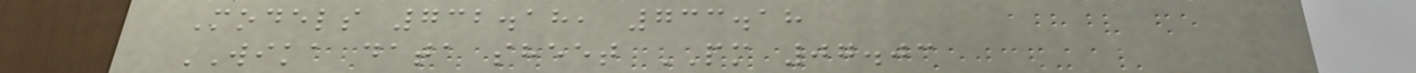Models 732.18, 733.18
WIKA data sheet PM 07.03
